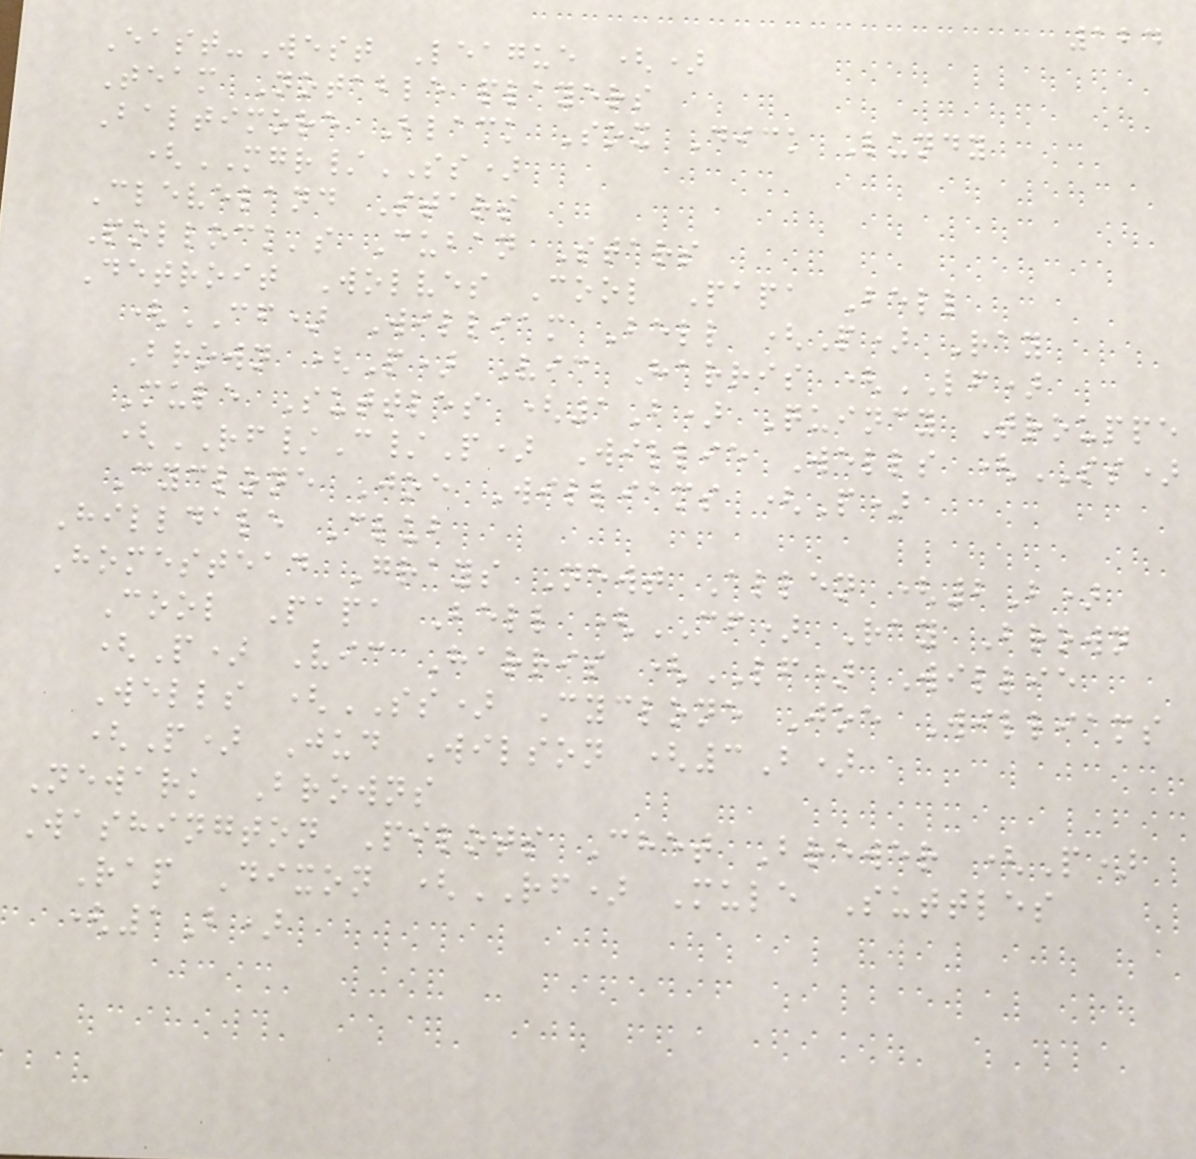124
East-West League ()
Team Notable players
Baltimore Black Sox Dick Lundy
(MGR/SS)
Cleveland Stars
Pollock's Cuban Stars
Detroit Wolves Cool Papa Bell
(CF) William Bell (P) Ray
Brown (P) Vic Harris (LF)
Mule Suttles (1B) Quincy Trouppe
(RF/C/P) Willie Wells (SS)
Cyclone Joe Williams (P)
Hilldale Club
Homestead Grays Newt Allen (2B)
Cool Papa Bell (CF) Ray Brown
(P) Vic Harris (LF) Willie
Wells (SS) Cyclone Joe Williams
(P) Jud Wilson (3B)
Newark Browns
Washington Pilots Chet Brewer (P)
Rap Dixon (RF) Mule Suttles
(1B)
